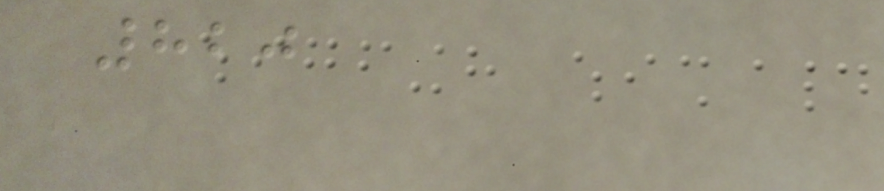820
